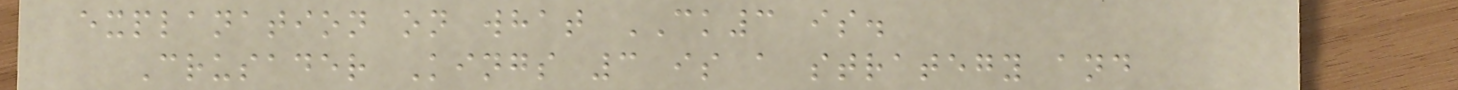explanation on what CK3 is.
Crusader Kings 3 is a strategy and
